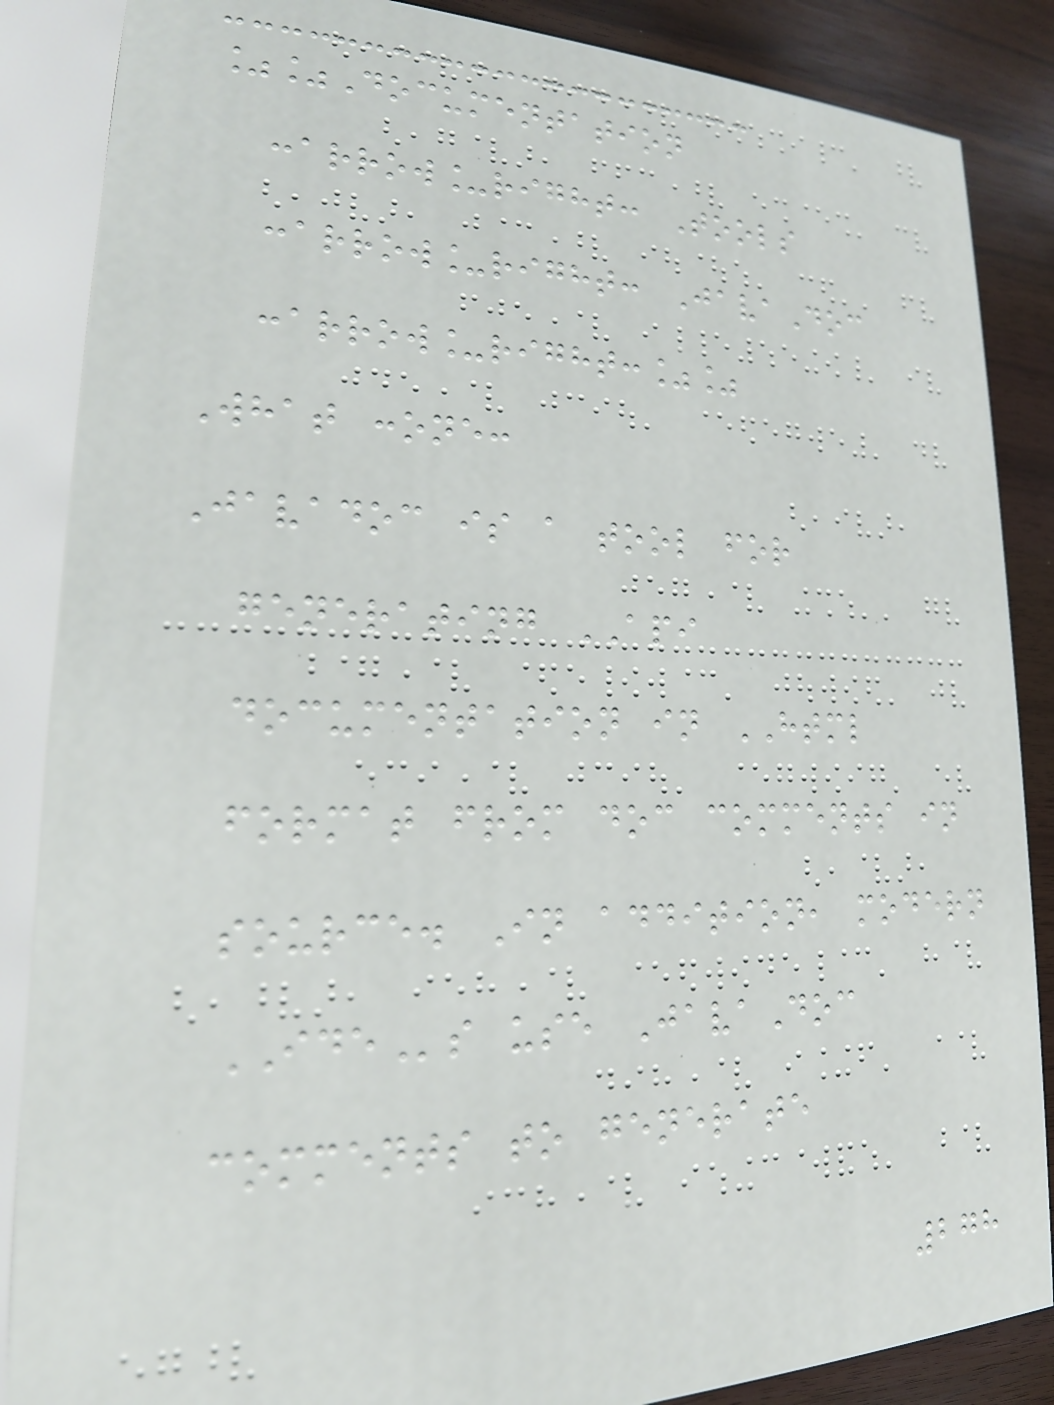%%Documentation
:arrow_right: Tools
:arrow_right: JavaDoc
:arrow_right:%%
What :one:
Javadoc is a tool for
generating API
documentation in HTML
format from doc comments in
source. In addition, modern
IDEs use JavaDoc
comments to generate
278
